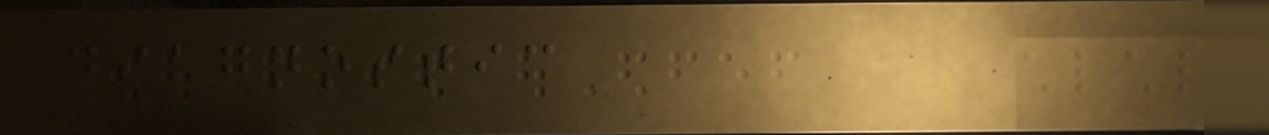diagnostic
